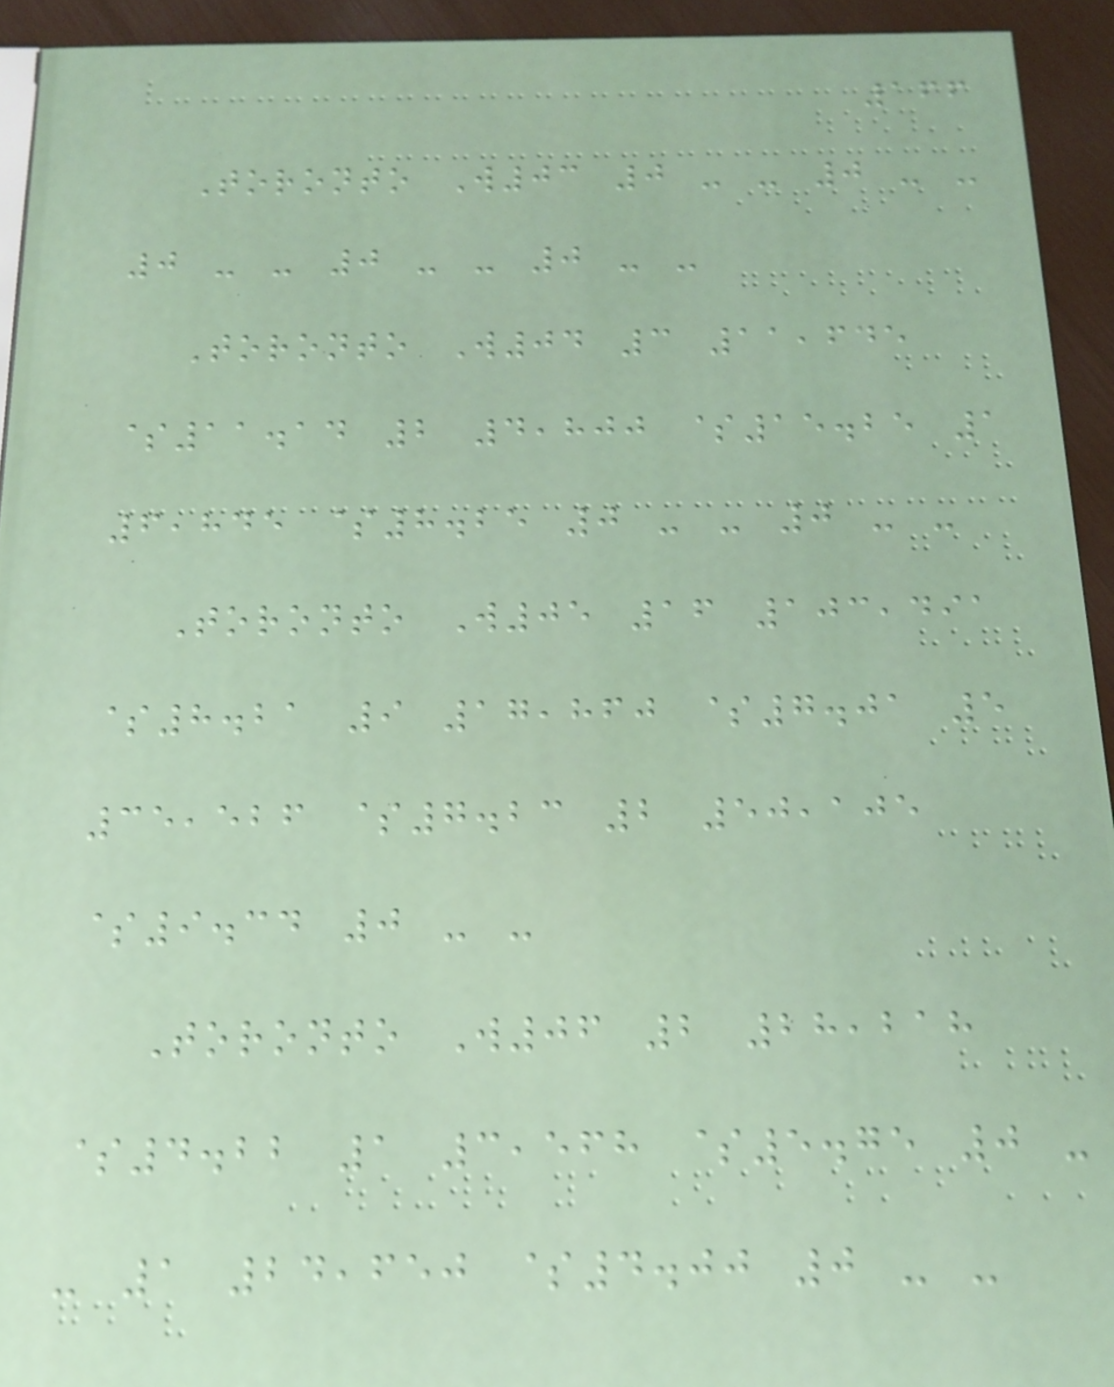166
Toronto W03 0 - - 0 - -
0 - - 0 - - 0 - -
Toronto W04 3 11,645
$11.14 2 4,800 $15.25 1
6,845 $8.25 0 - - 0 - -
Toronto W05 16 103,491
$8.21 9 17,860 $7.01 5
35,526 $7.23 2 50,105
$9.34 0 - -
Toronto W06 2 28,218
$4.22 1 3,568 $5.75 0 -
- 1 24,650 $4.00 0 - -
